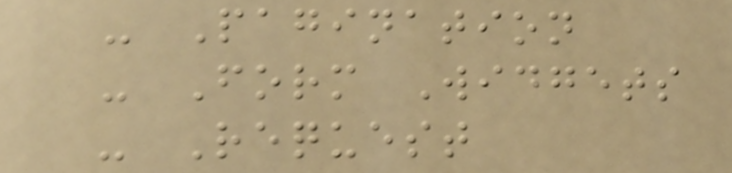- Pagination
- Form Widgets
- Request
